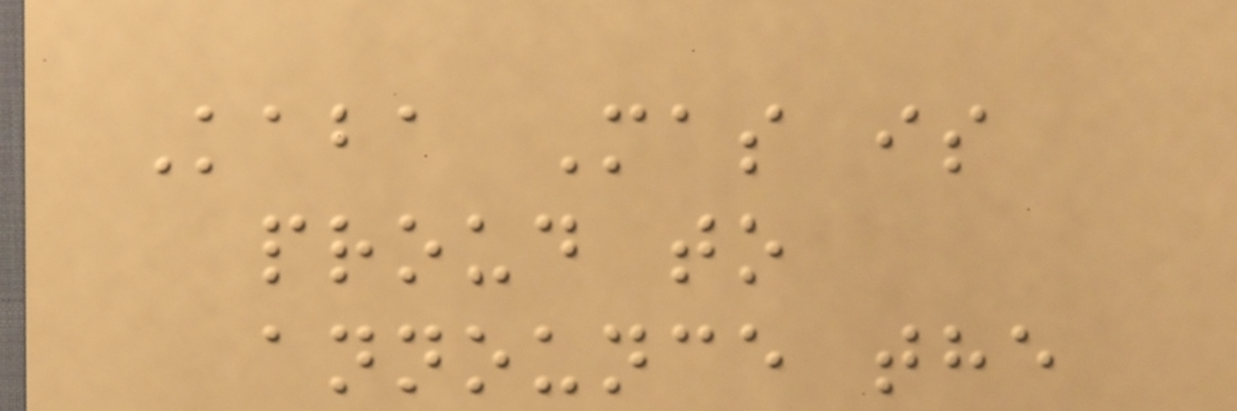Kaba Mas is
proud to
announce the
